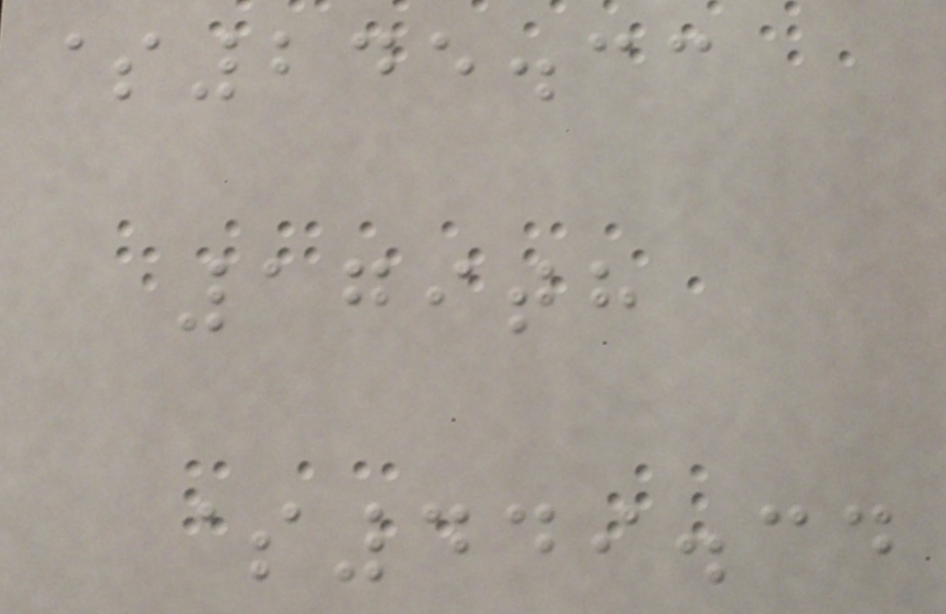$245.33
179th
$449.34
